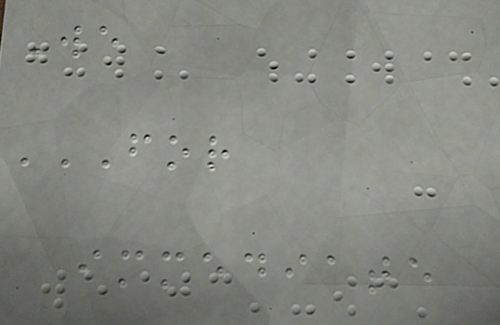We
FOR
IMMEDIATE
